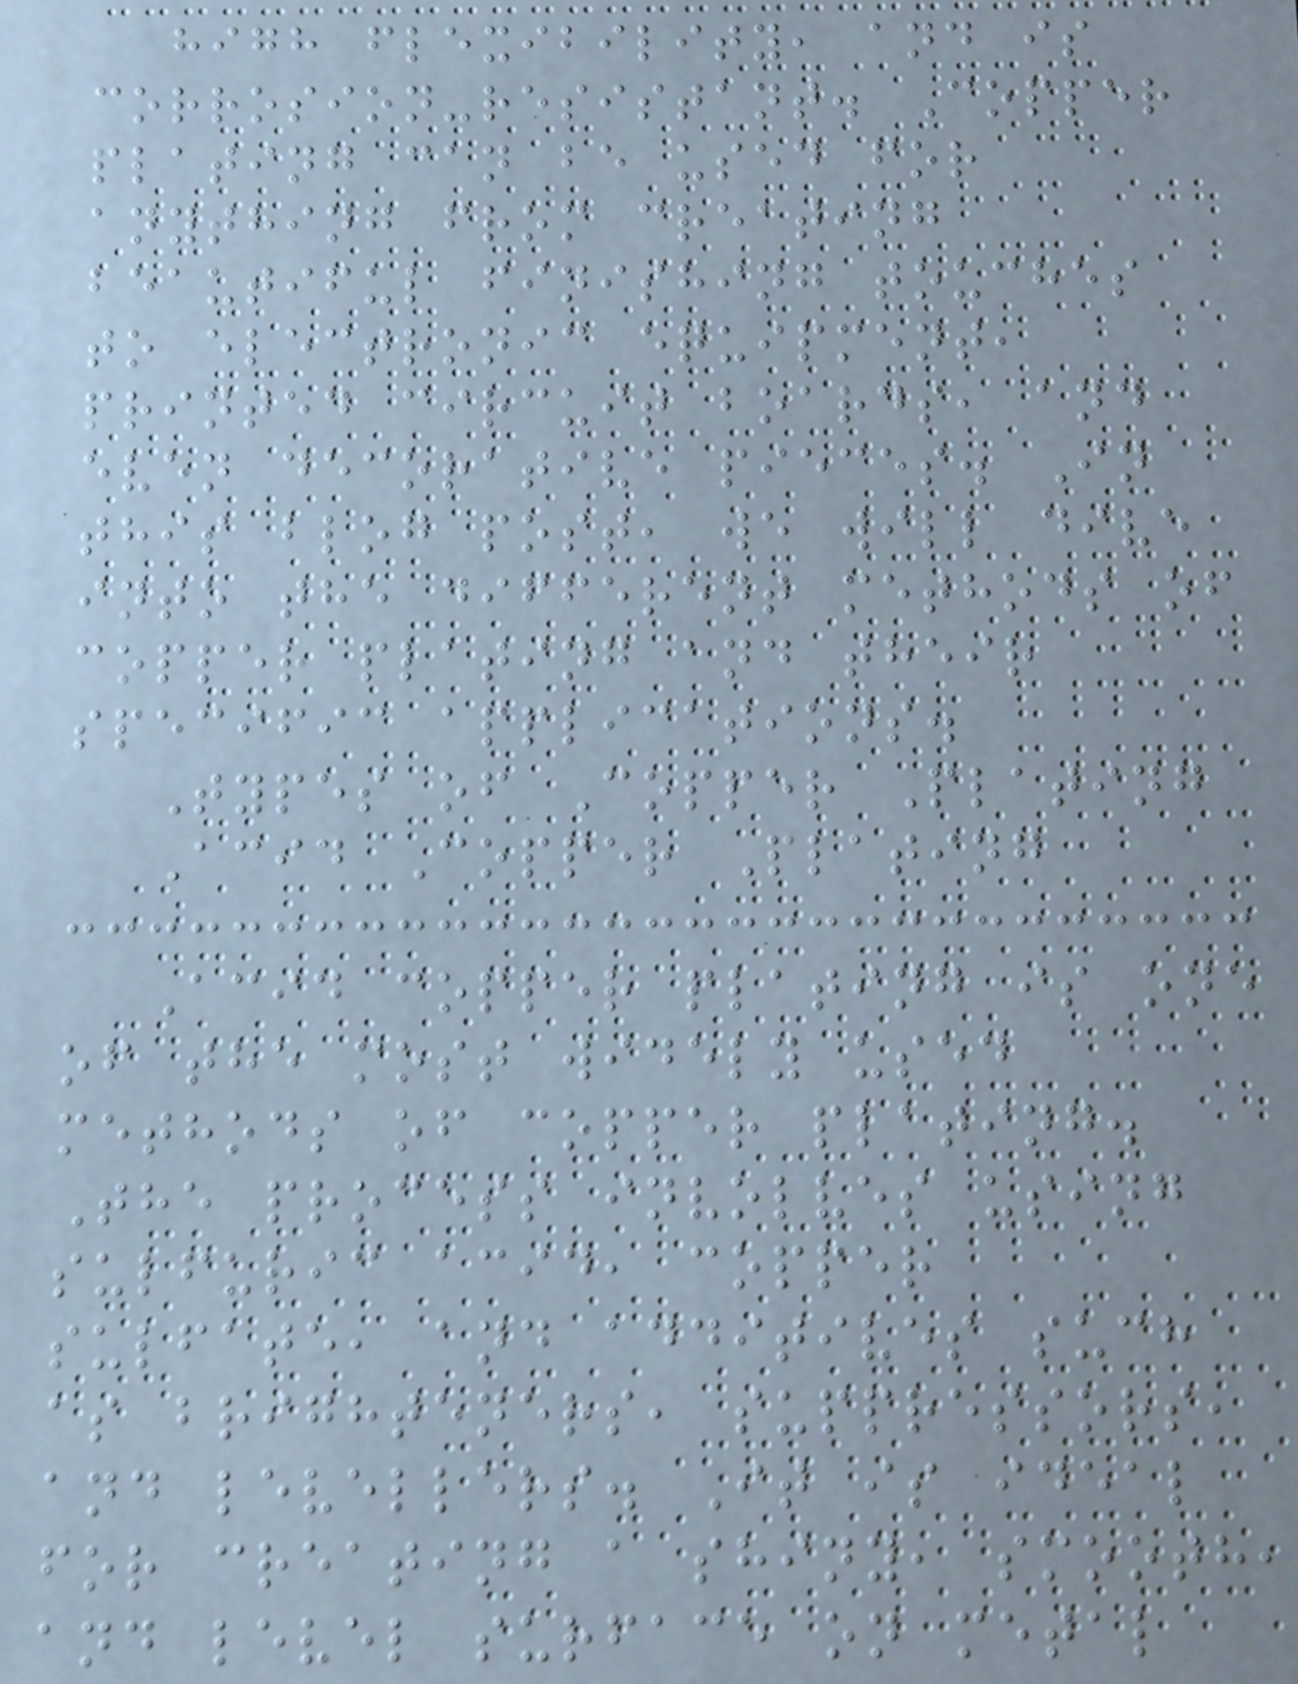high flexibility, and is
corrosion-resistant. Copper
plating can be used for
anything from creating
beautiful finishing touches
to electronic equipment,
printed circuit boards, and
even decorative pieces. In
this blog post, we will dive
into the different methods of
copper plating and their
specific applications.
Types of Copper Plating
Acid Copper Plating
Acid copper plating is one
of the most widely used
methods of copper plating.
The process involves using
sulfuric acid, copper
sulfate, and additives such
as brighteners, suppressors,
and levellers. It is ideal
for creating a shiny, smooth,
and level surface on metal
